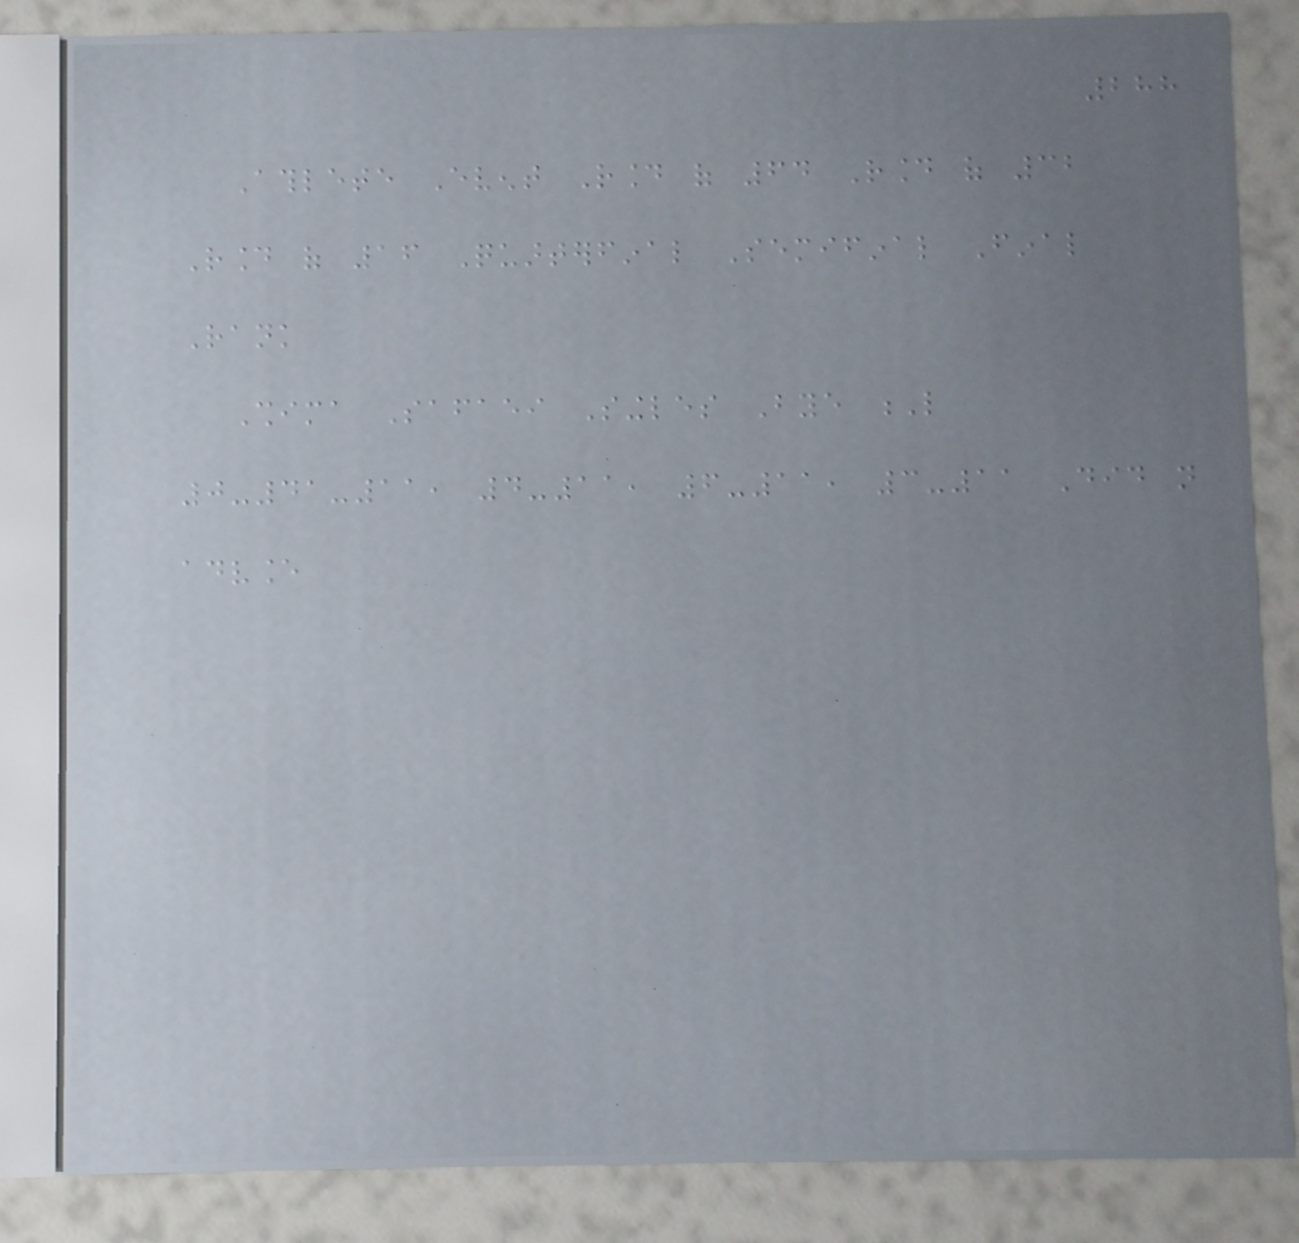288
Athlete Event Round of 64 Round of 32
Round of 16 Quarterfinal Semifinal Final
Rank
Shima Safaei Singles Bye L
0-41-11, 4-11, 6-11, 3-11 Did not
advance
